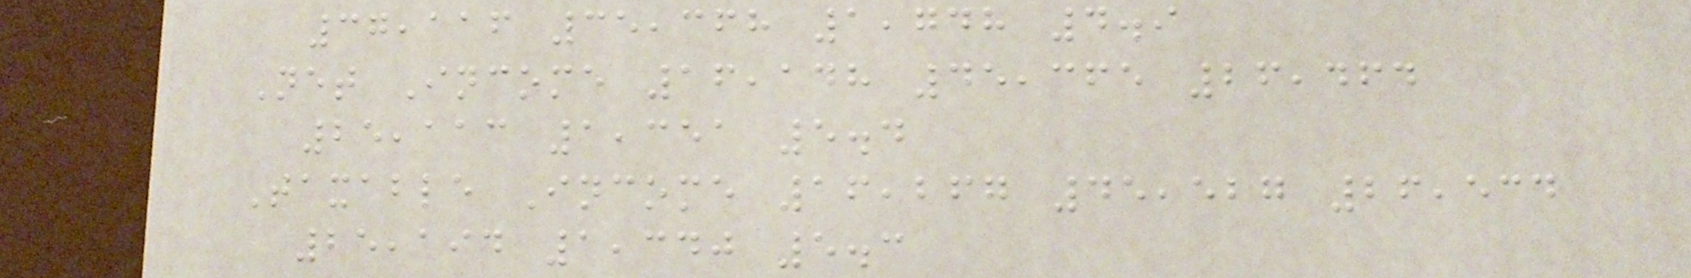37,116 35,368 1,748 4.9
Net Income 16,148 45,365 26,464
25,113 1,351 5.4
Taxable Income 16,267 45,527 26,534
25,194 1,340 5.3
